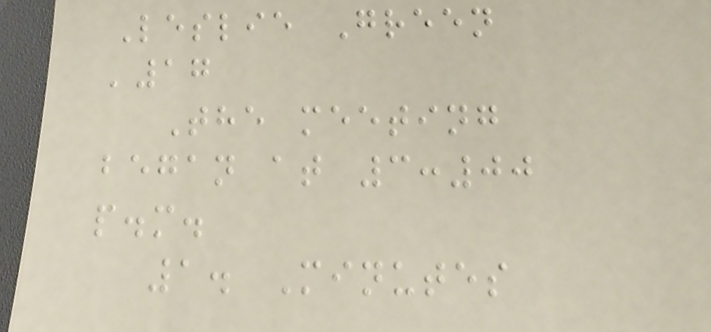Leslie Green
'17
The meeting
began at 3:00
p.m.
1. Minutes
